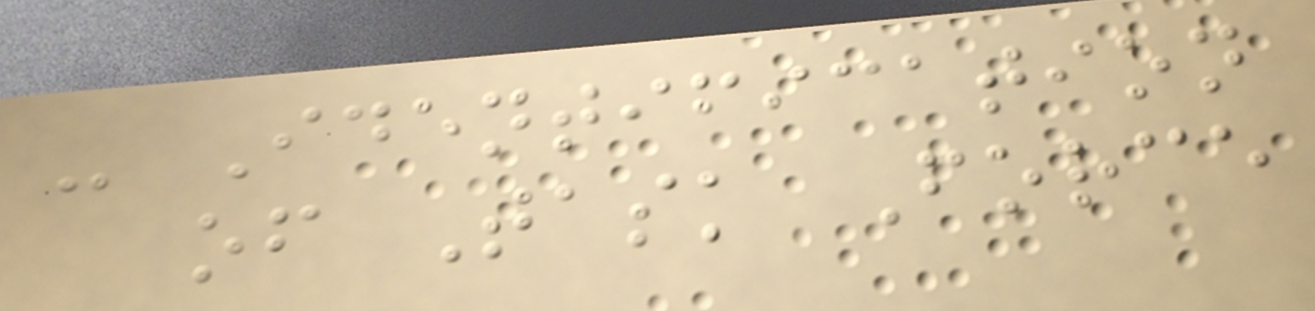- Identification
of Task Force
